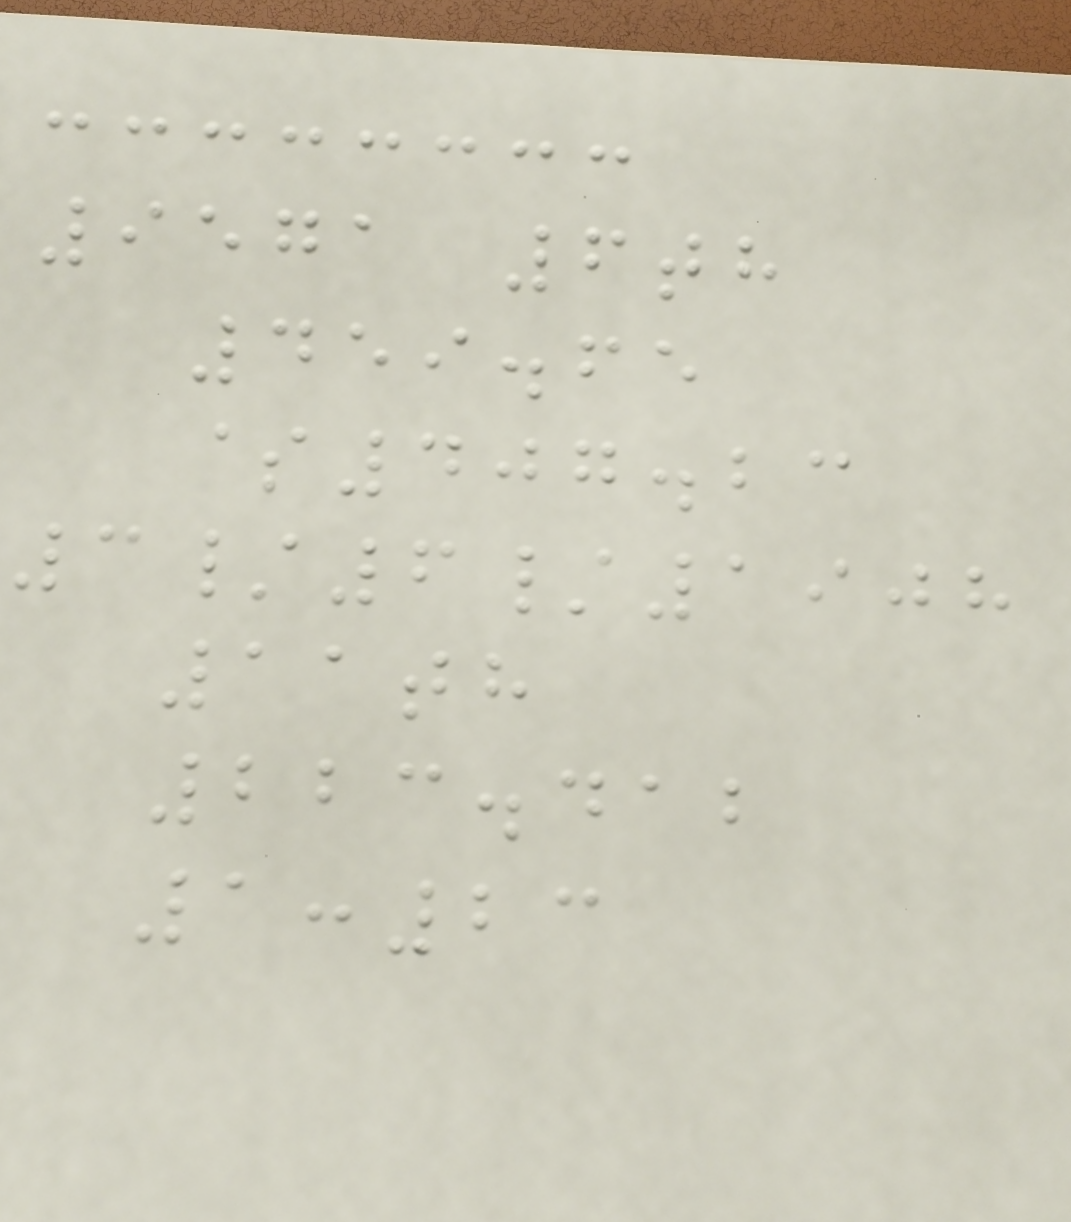9571 6th
459.65
$407.23
3/6/1908
11th
223.412
1:23
